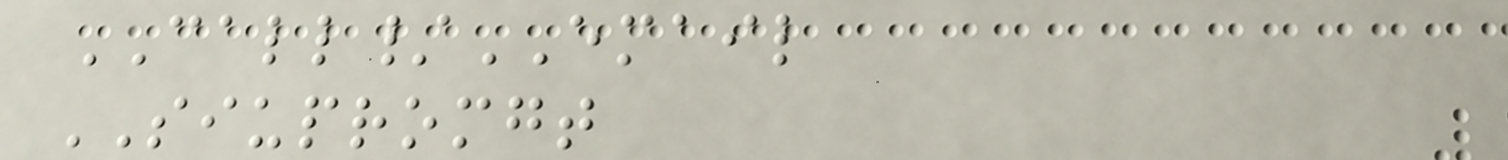CALL/EMAIL
SIUPROMGT
